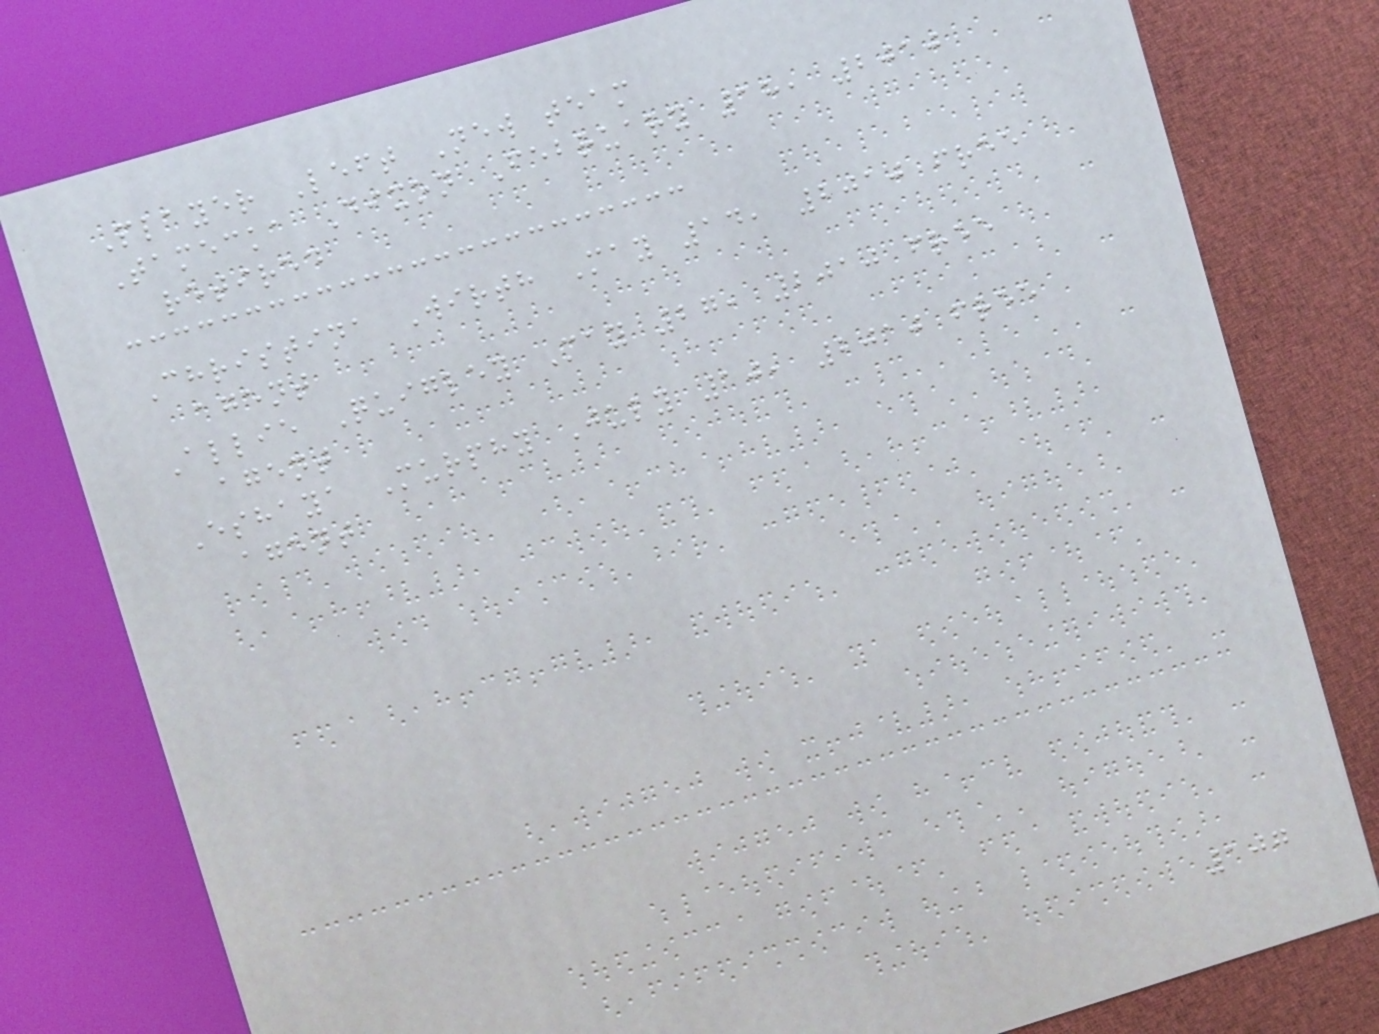Player Left New team
Tamecka Dixon February 18, 2010
retired
Christina Wirth May 14, 2010 free
agent
Allie Quigley May 27, 2010 free
agent
Eshaya Murphy July 10, 2010 free
agent
107
